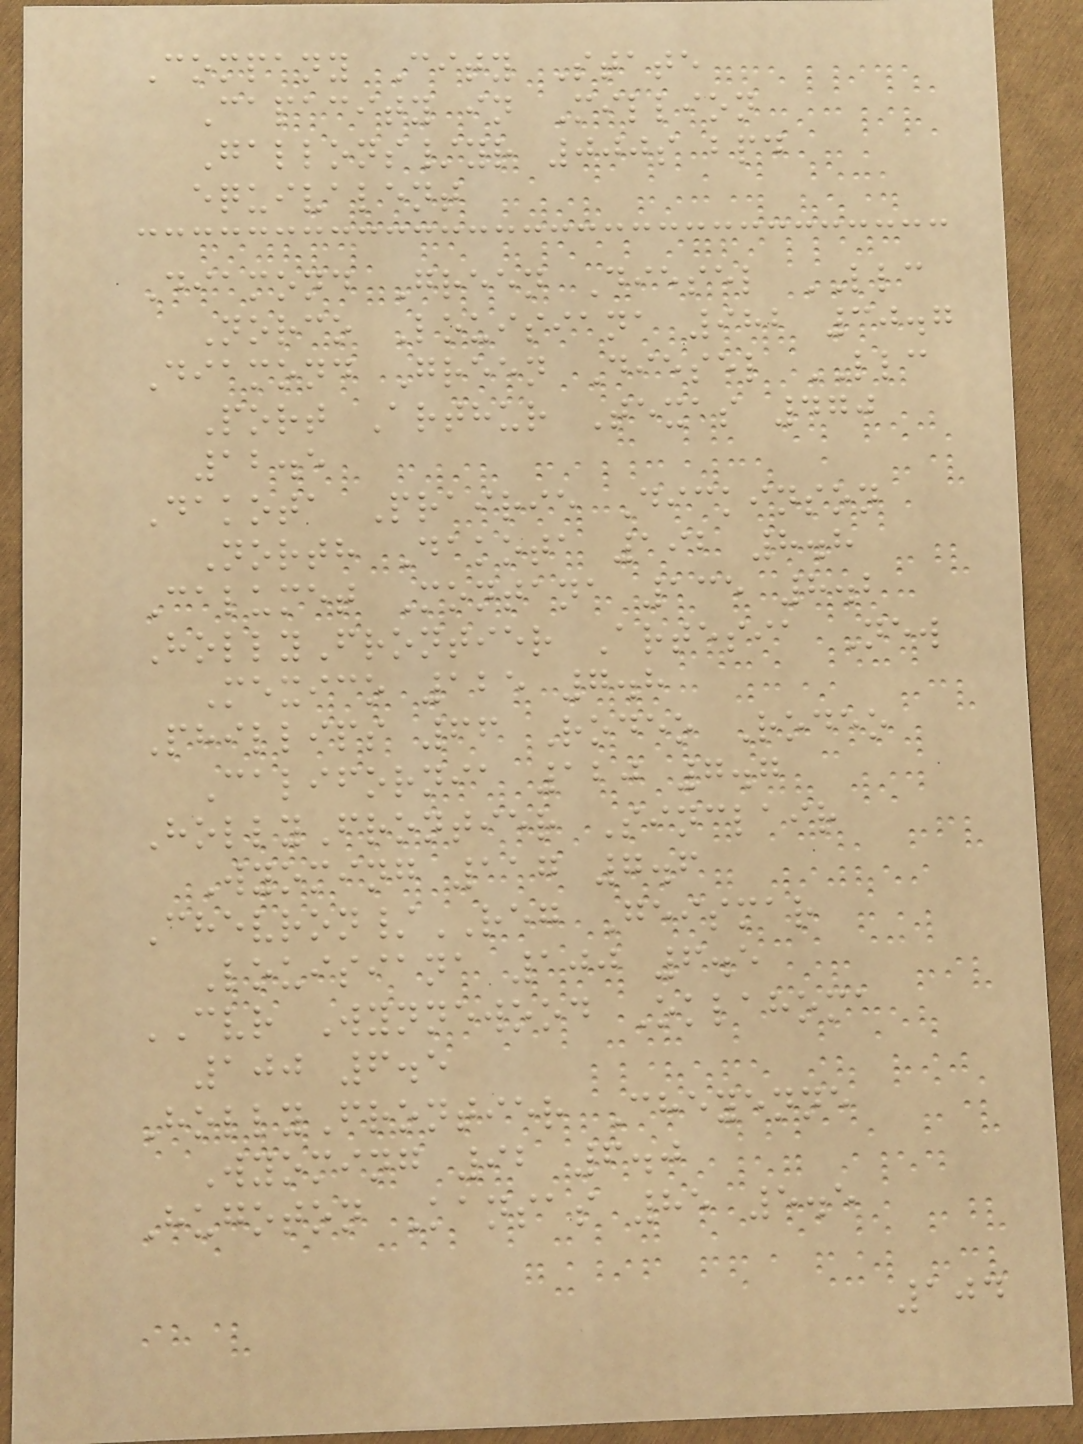Company City State
Capacity in Million
Gallons/yr 000s bpd
equivalent
Diamond Green Diesel LLC
Norco Louisiana 982 30.7
Diamond Green Diesel LLC
Port Arthur Texas 470
12.5
Dakota Prairie Dickinson
North Dakota 192 8.8
Calumet Montana 135 8.2
HollyFrontier Artesia New
Mexico 125 7.8
Phillips 66 Rodeo Rodeo
California 120 7.7
HollyFrontier Sinclair
Wyoming 117 7.6
Chevron/REG Geismar
Louisiana 100 6.5
CVR Wynnewood Oklahoma
100 6.5
HollyFrontier Cheyenne
Wyoming 92 6.0
Hugoton Kansas 85 5.5
104
